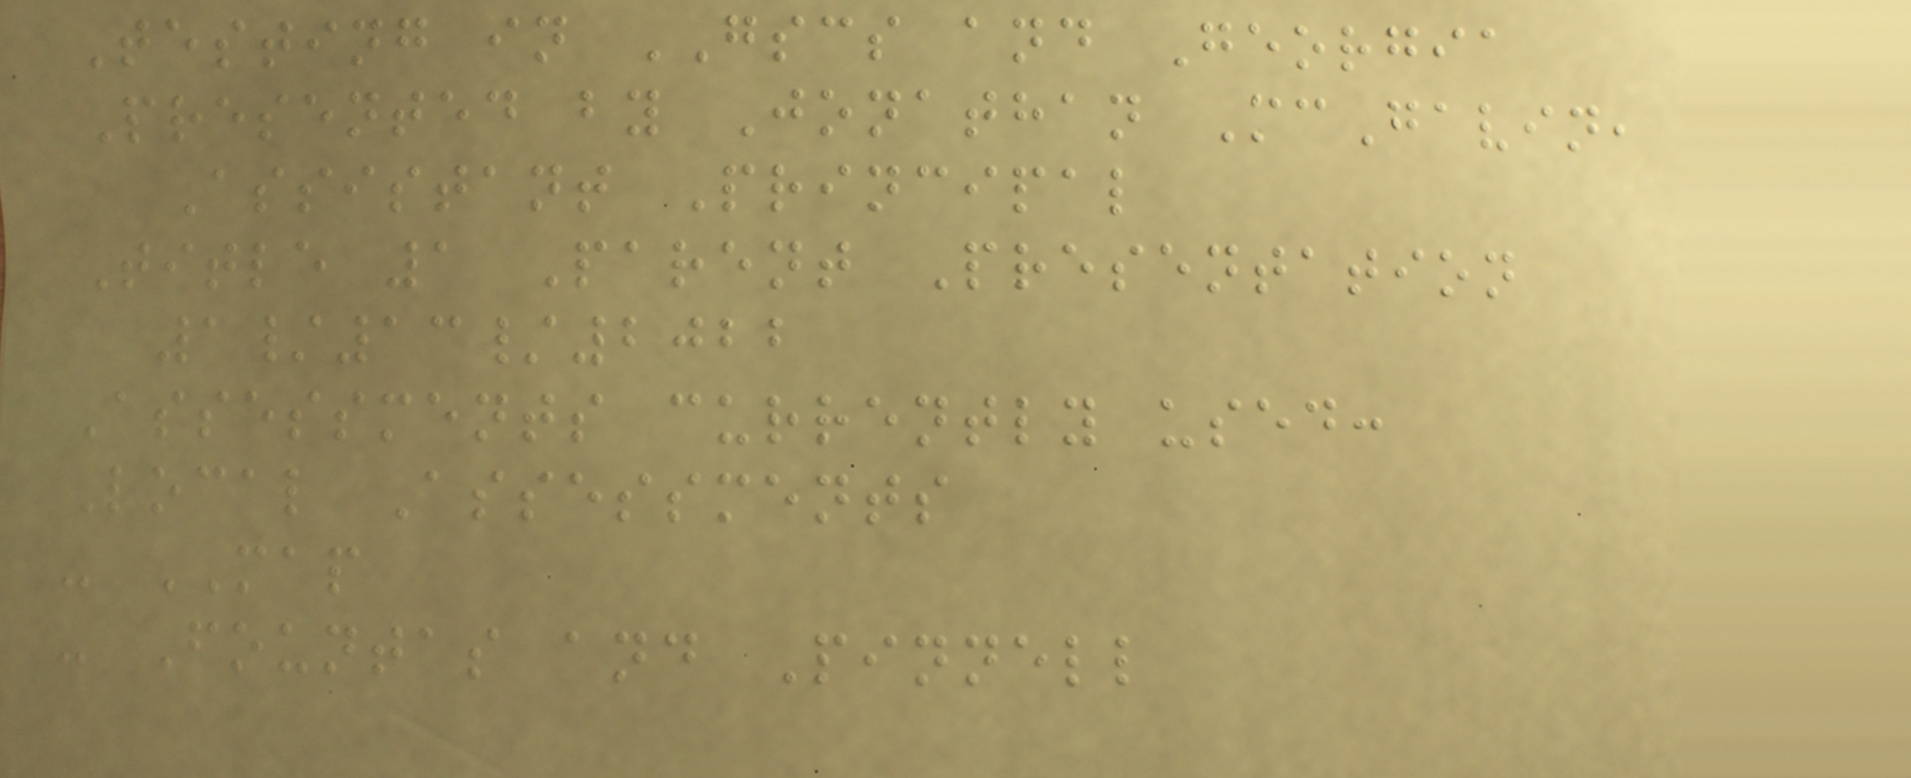Testing in GSCS and Georgia
Presented by Jonathan McGavin,
Assistant Principal
Title 1 Parent Presentation
1/13/2022
Assessments currently used:
Local Assessments
- MAP
- Fountas and Pinnell
